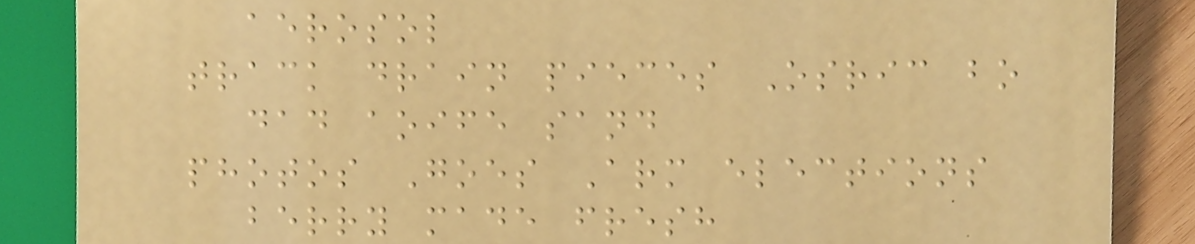aerosol
track drain pieces Osric bo
dad aoife sand
photos Goes Arm elections
berry made fresh
